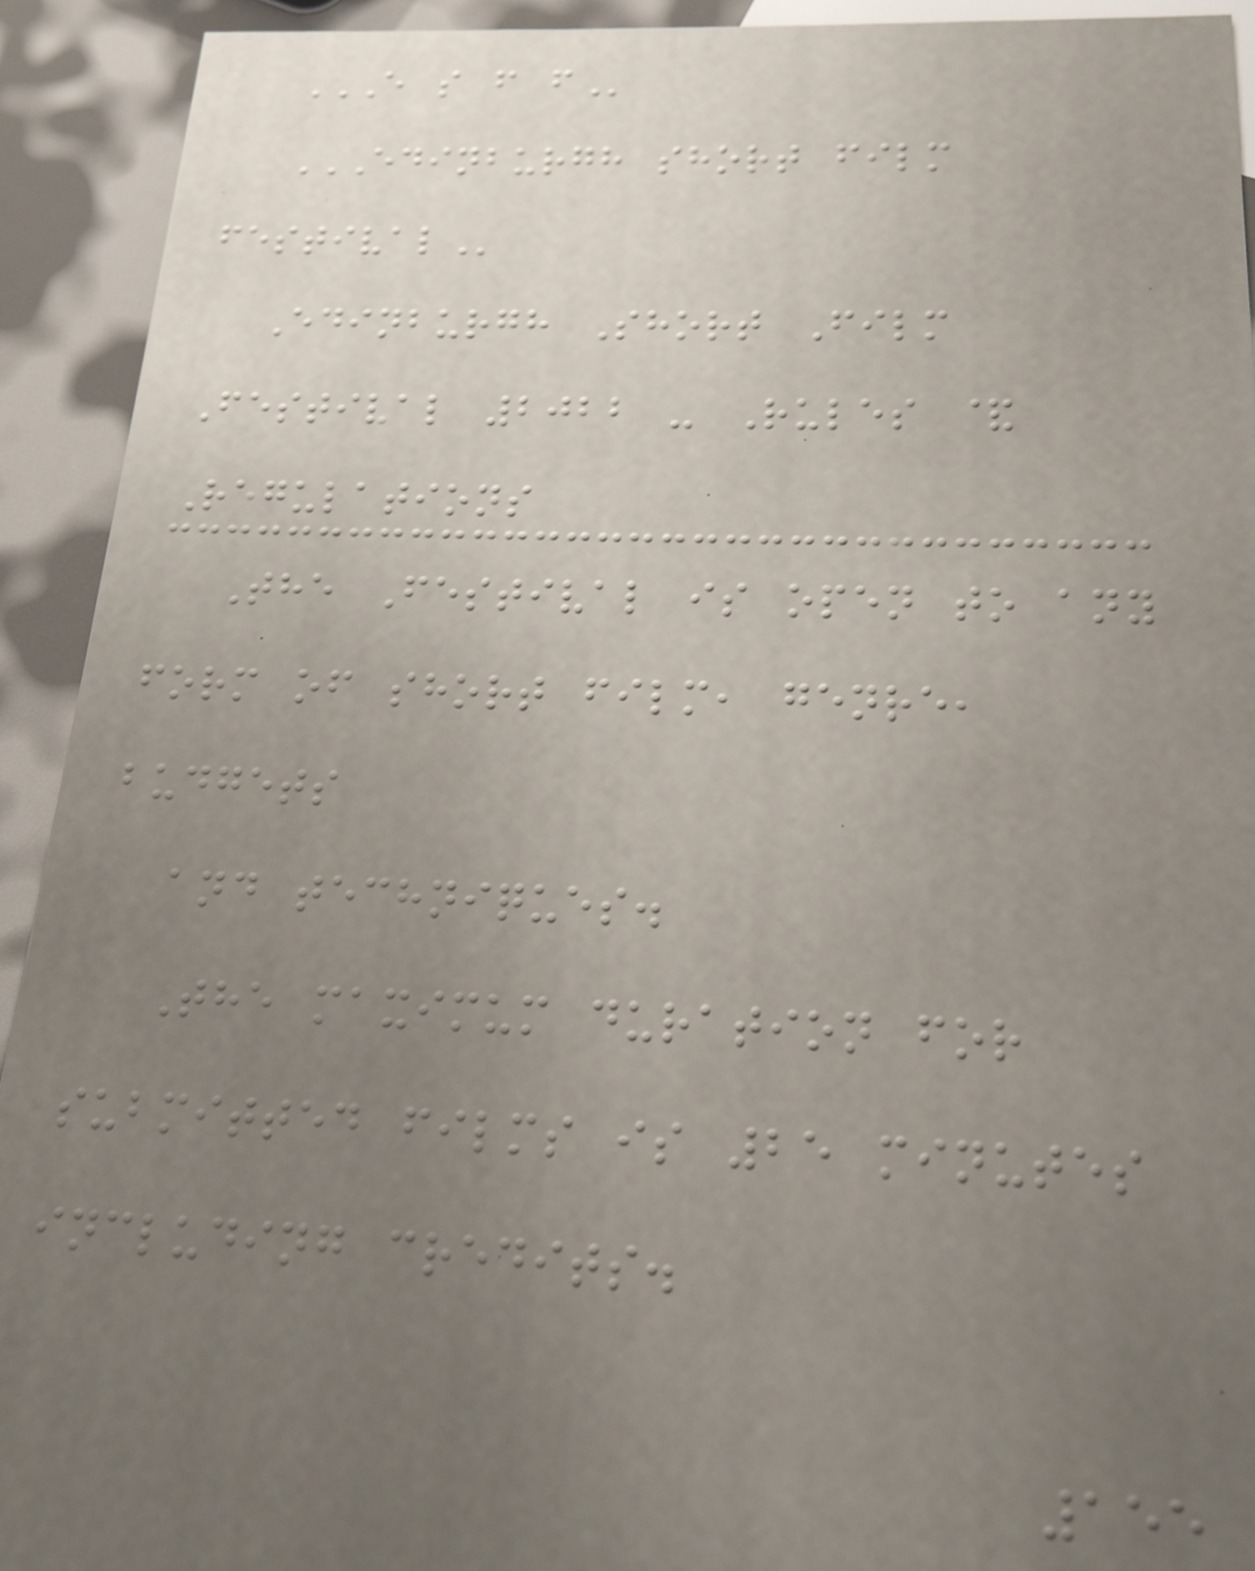E S F F
EDINBURGH SHORT FILM
FESTIVAL
Edinburgh Short Film
Festival 2022 - Rules &
Regulations
The Festival is open to any
form of short film, genre,
budgets
and techniques.
The maximum duration for
submitted films is 25 minutes
including credits.
155
